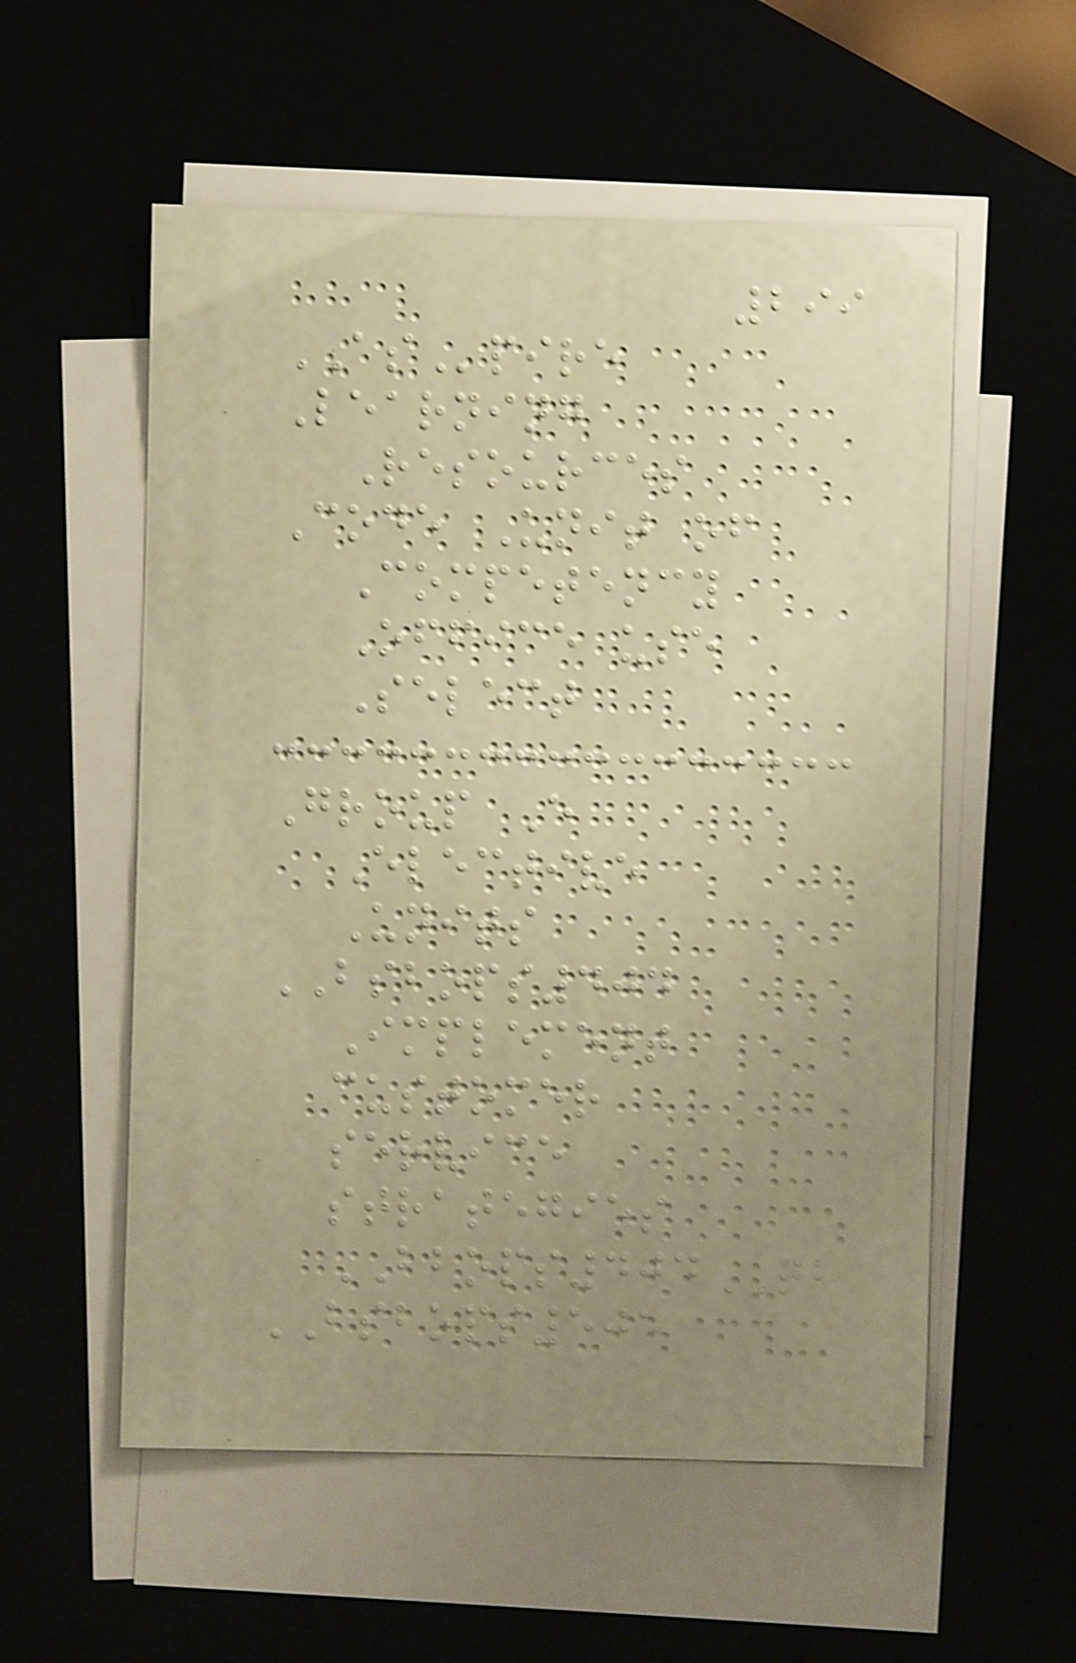299
ASpire
Learning
Resources
Code Unit of
Competency
Office use
Select
Group E
Elective
Units
BSBOPS404
Implement
customer
service
strategies
BBOPS404QB
BSBOPS505
